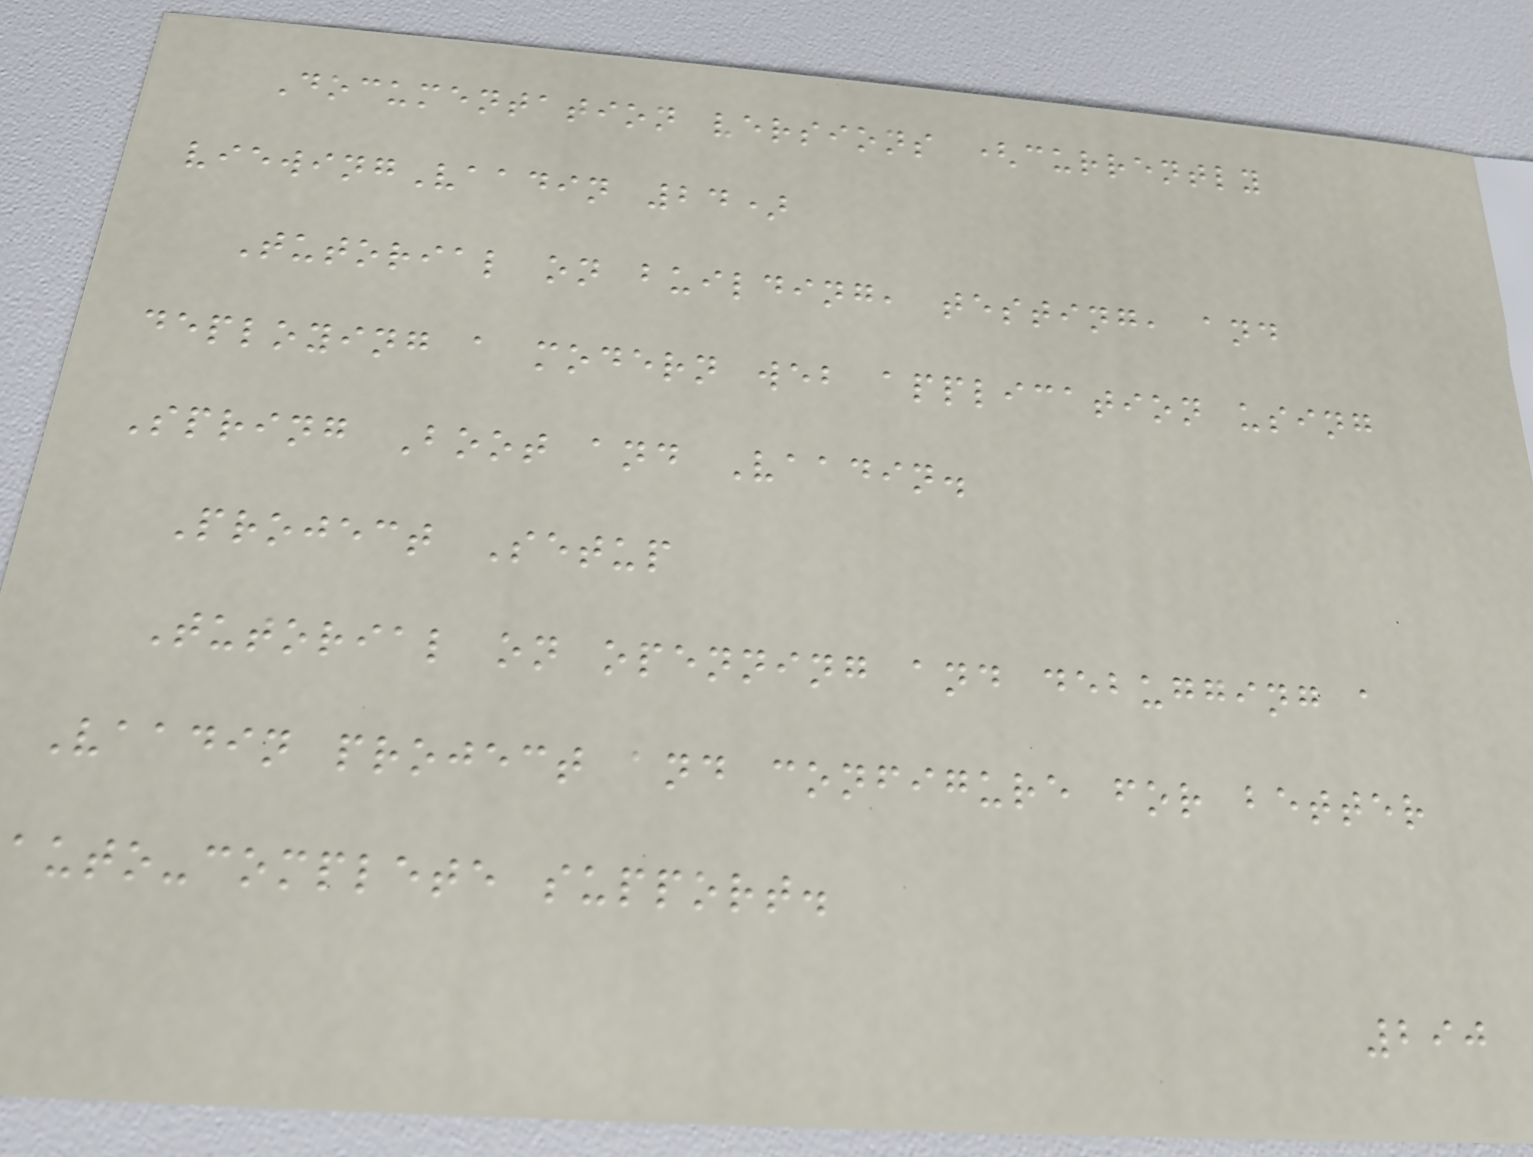Documentation versions (currently
viewingVaadin 24)
Tutorial on building, testing, and
deploying a modern web application using
Spring Boot and Vaadin.
Project Setup
Tutorial on openning and debugging a
Vaadin project and configure for better
auto-complete support.
290
